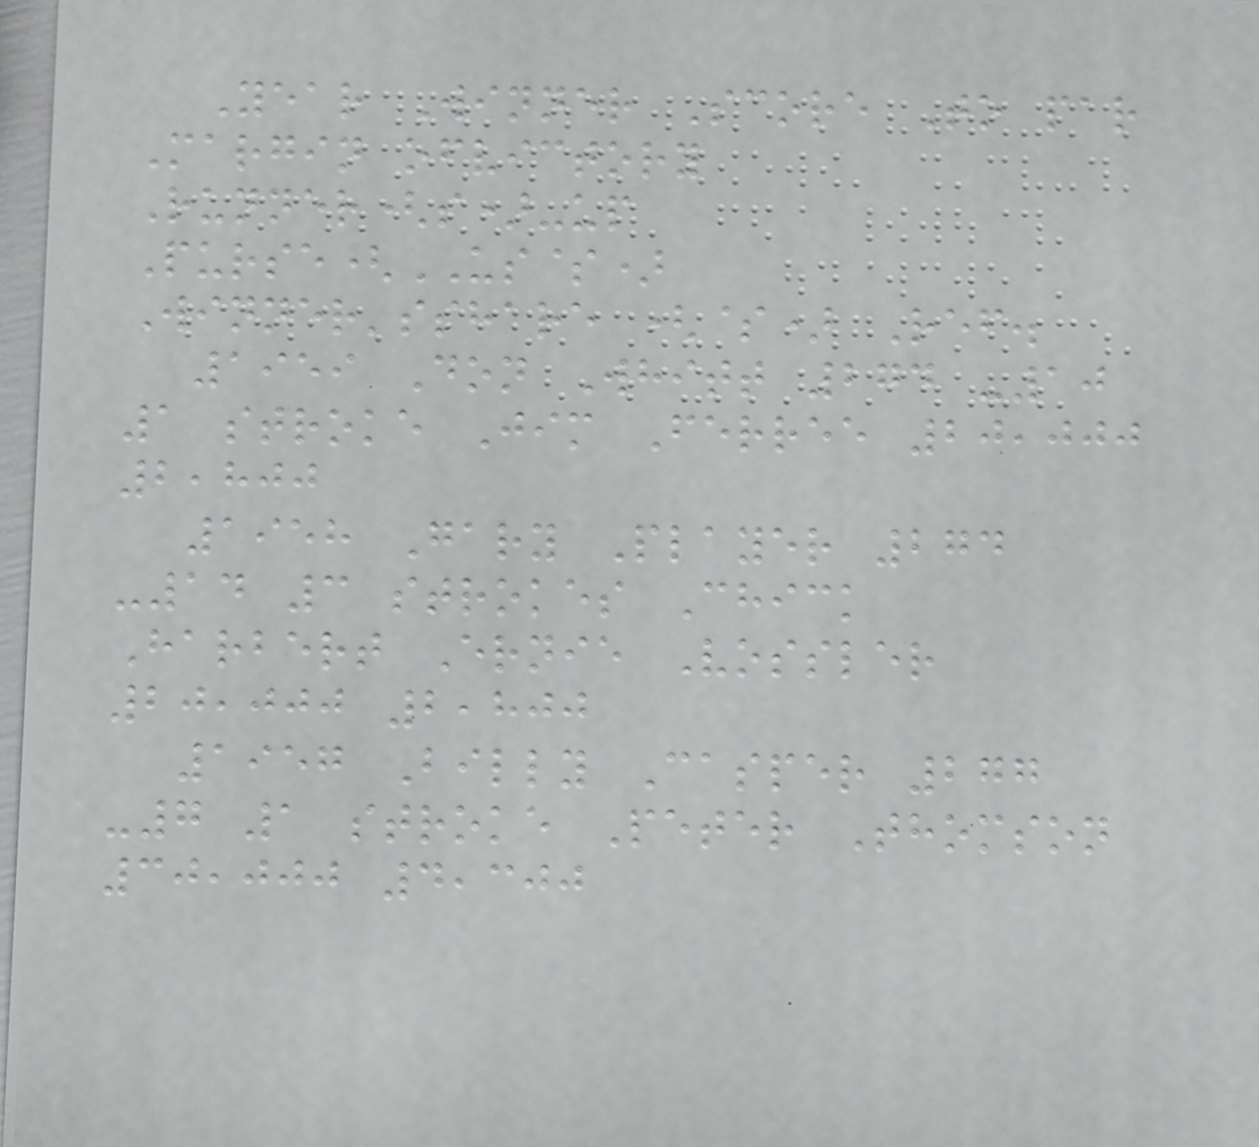Year Winner Score To par
Margin ofvictory
Runner(s)-up
Purse(US$)
Winner'sshare ($) Ref.
1959 Don Whitt 274 -10
1 stroke Jim Ferree 20,000
2,800
1958 Gary Player 274
-14 3 strokes Chick
Harbert Ernie Vossler
20,000 2,800
1957 Billy Casper 277
-7 1 stroke Peter Thomson
30,000 4,300
